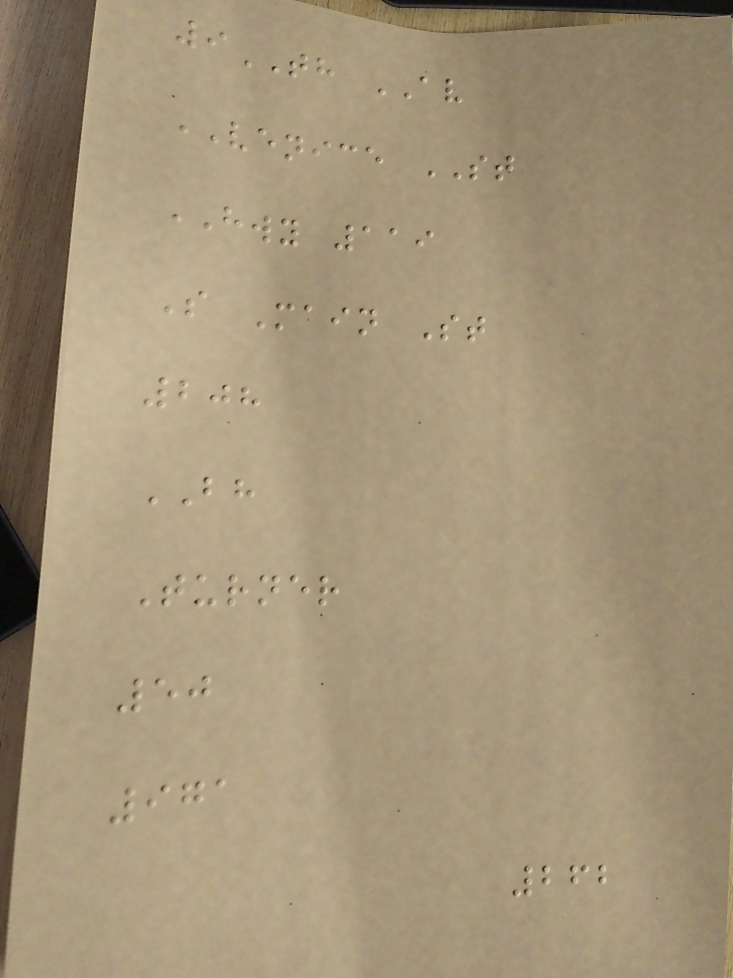9TH AV
VENICE ST
HWY 119
S Main St
208
BH
Turner
50
971
262
